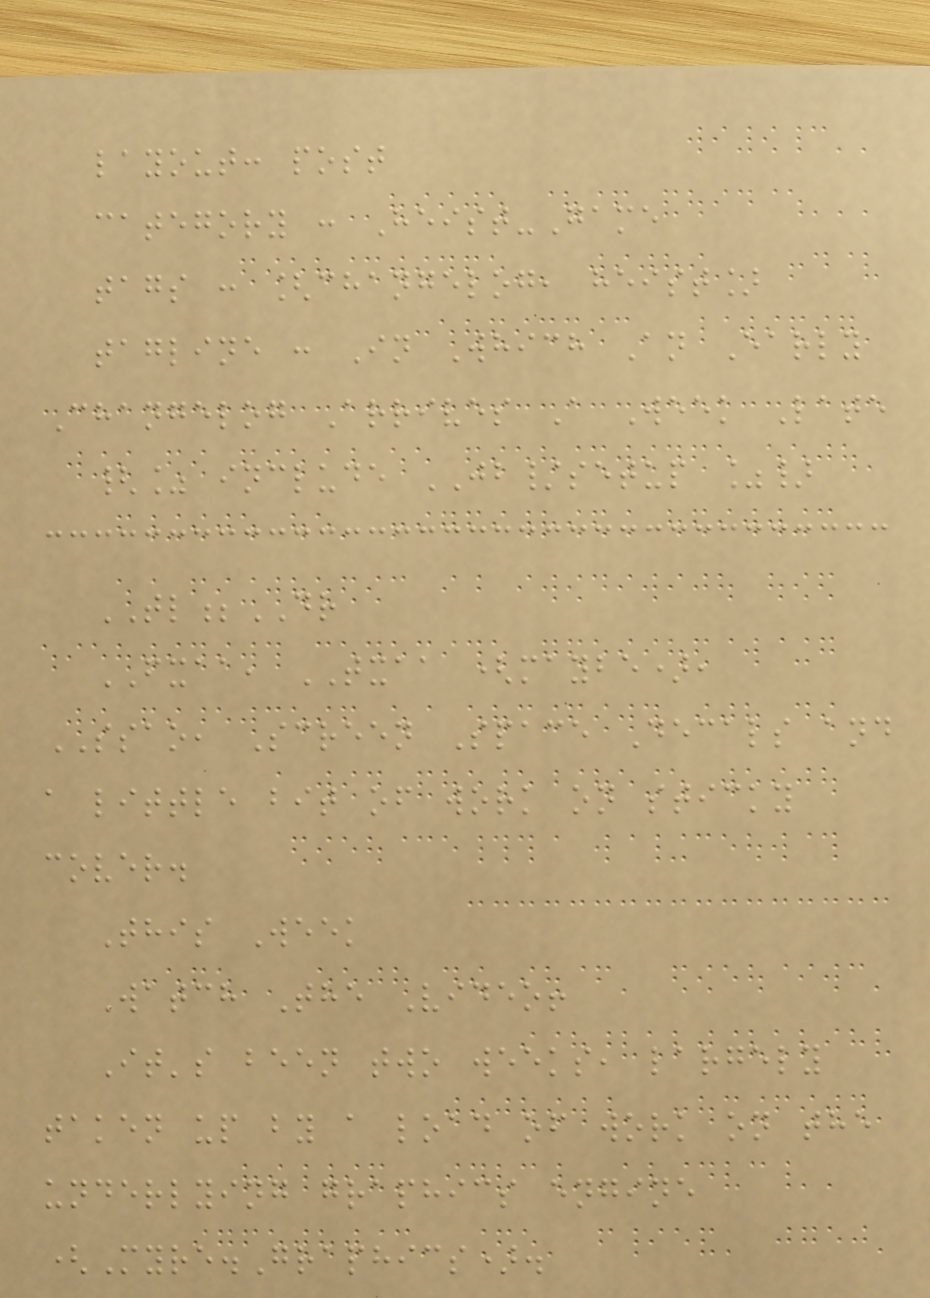layout: post
category : Heist-Game
tags : [changelog, heist]
tagline : In Which An Early
Changelog Arrives A Week Late
{% include JB/setup %}
TL;DR
FXAA, TXAA (maybe),
SSAO, Screen Space Decals and
a little bit of work on sticky
cover.
This Week
Watch The Video!
It's been two weeks, largely
taken up by a load of work on the
underlying graphics engine
(Myre.Graphics).
